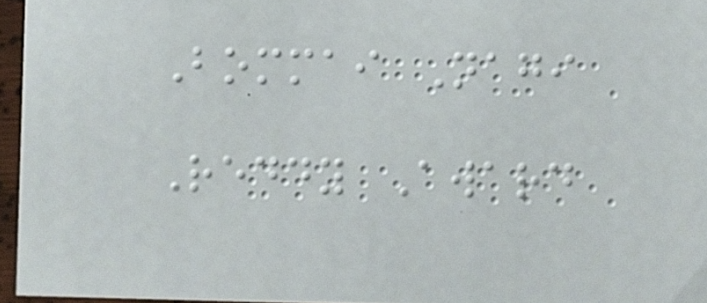Bommai Nagi
Reddy Award
